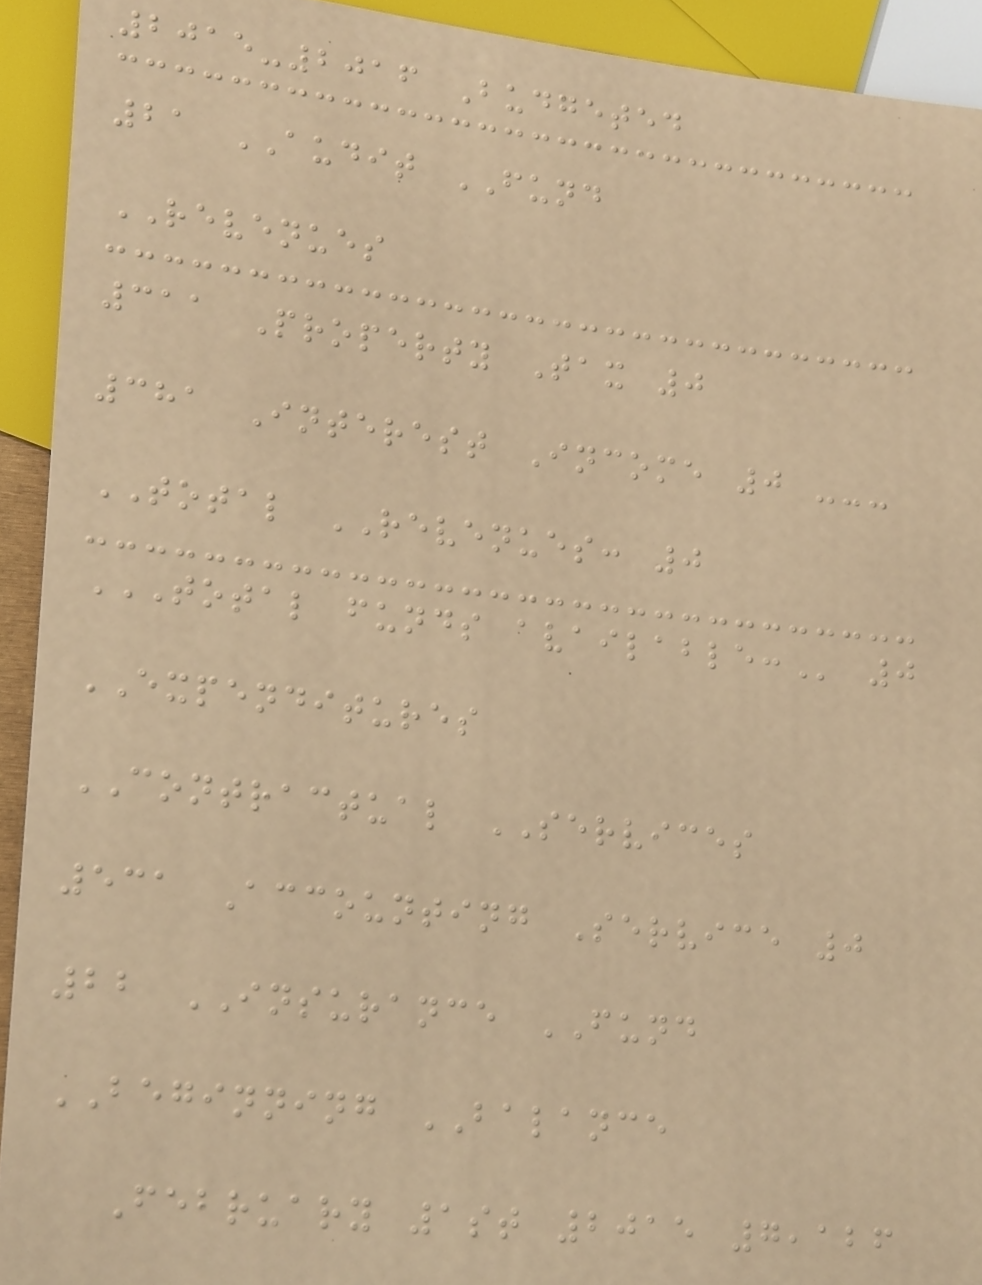2015-2016 Budgeted
21 AUDIT FUND
REVENUES
311 Property Tax 0
381 Interest Income 0 ---
TOTAL REVENUES: 0
TOTAL FUNDS AVAILABLE: 0
EXPENDITURES
CONTRACTUAL SERVICES
531 Accounting Service 0
22 INSURANCE FUND
BEGINNING BALANCE
February 1st 2015 7,126
